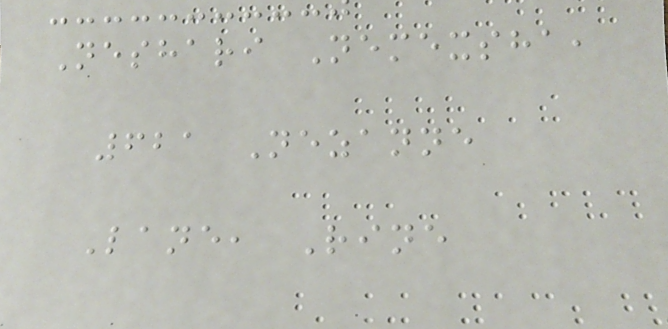Neshari Nemexsha,
621 Nezanne
Lane, Rine
